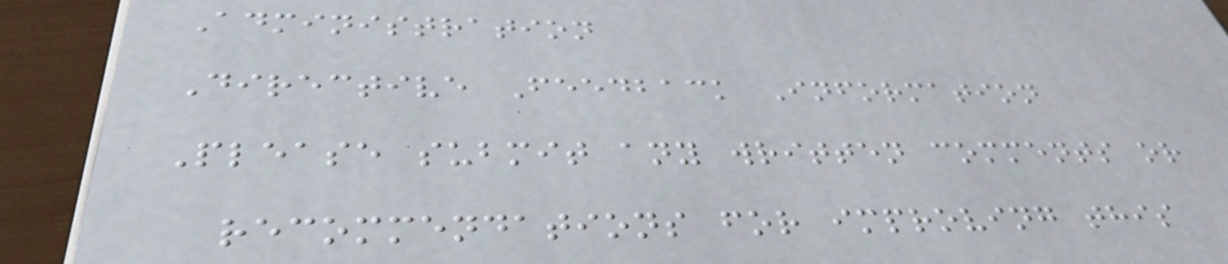Administration
Directive Feedback Information
Please submit any written comments or
recommendations for improving this
